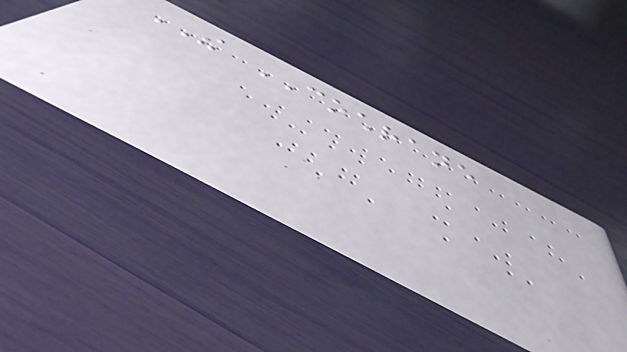THE COCHRANE
